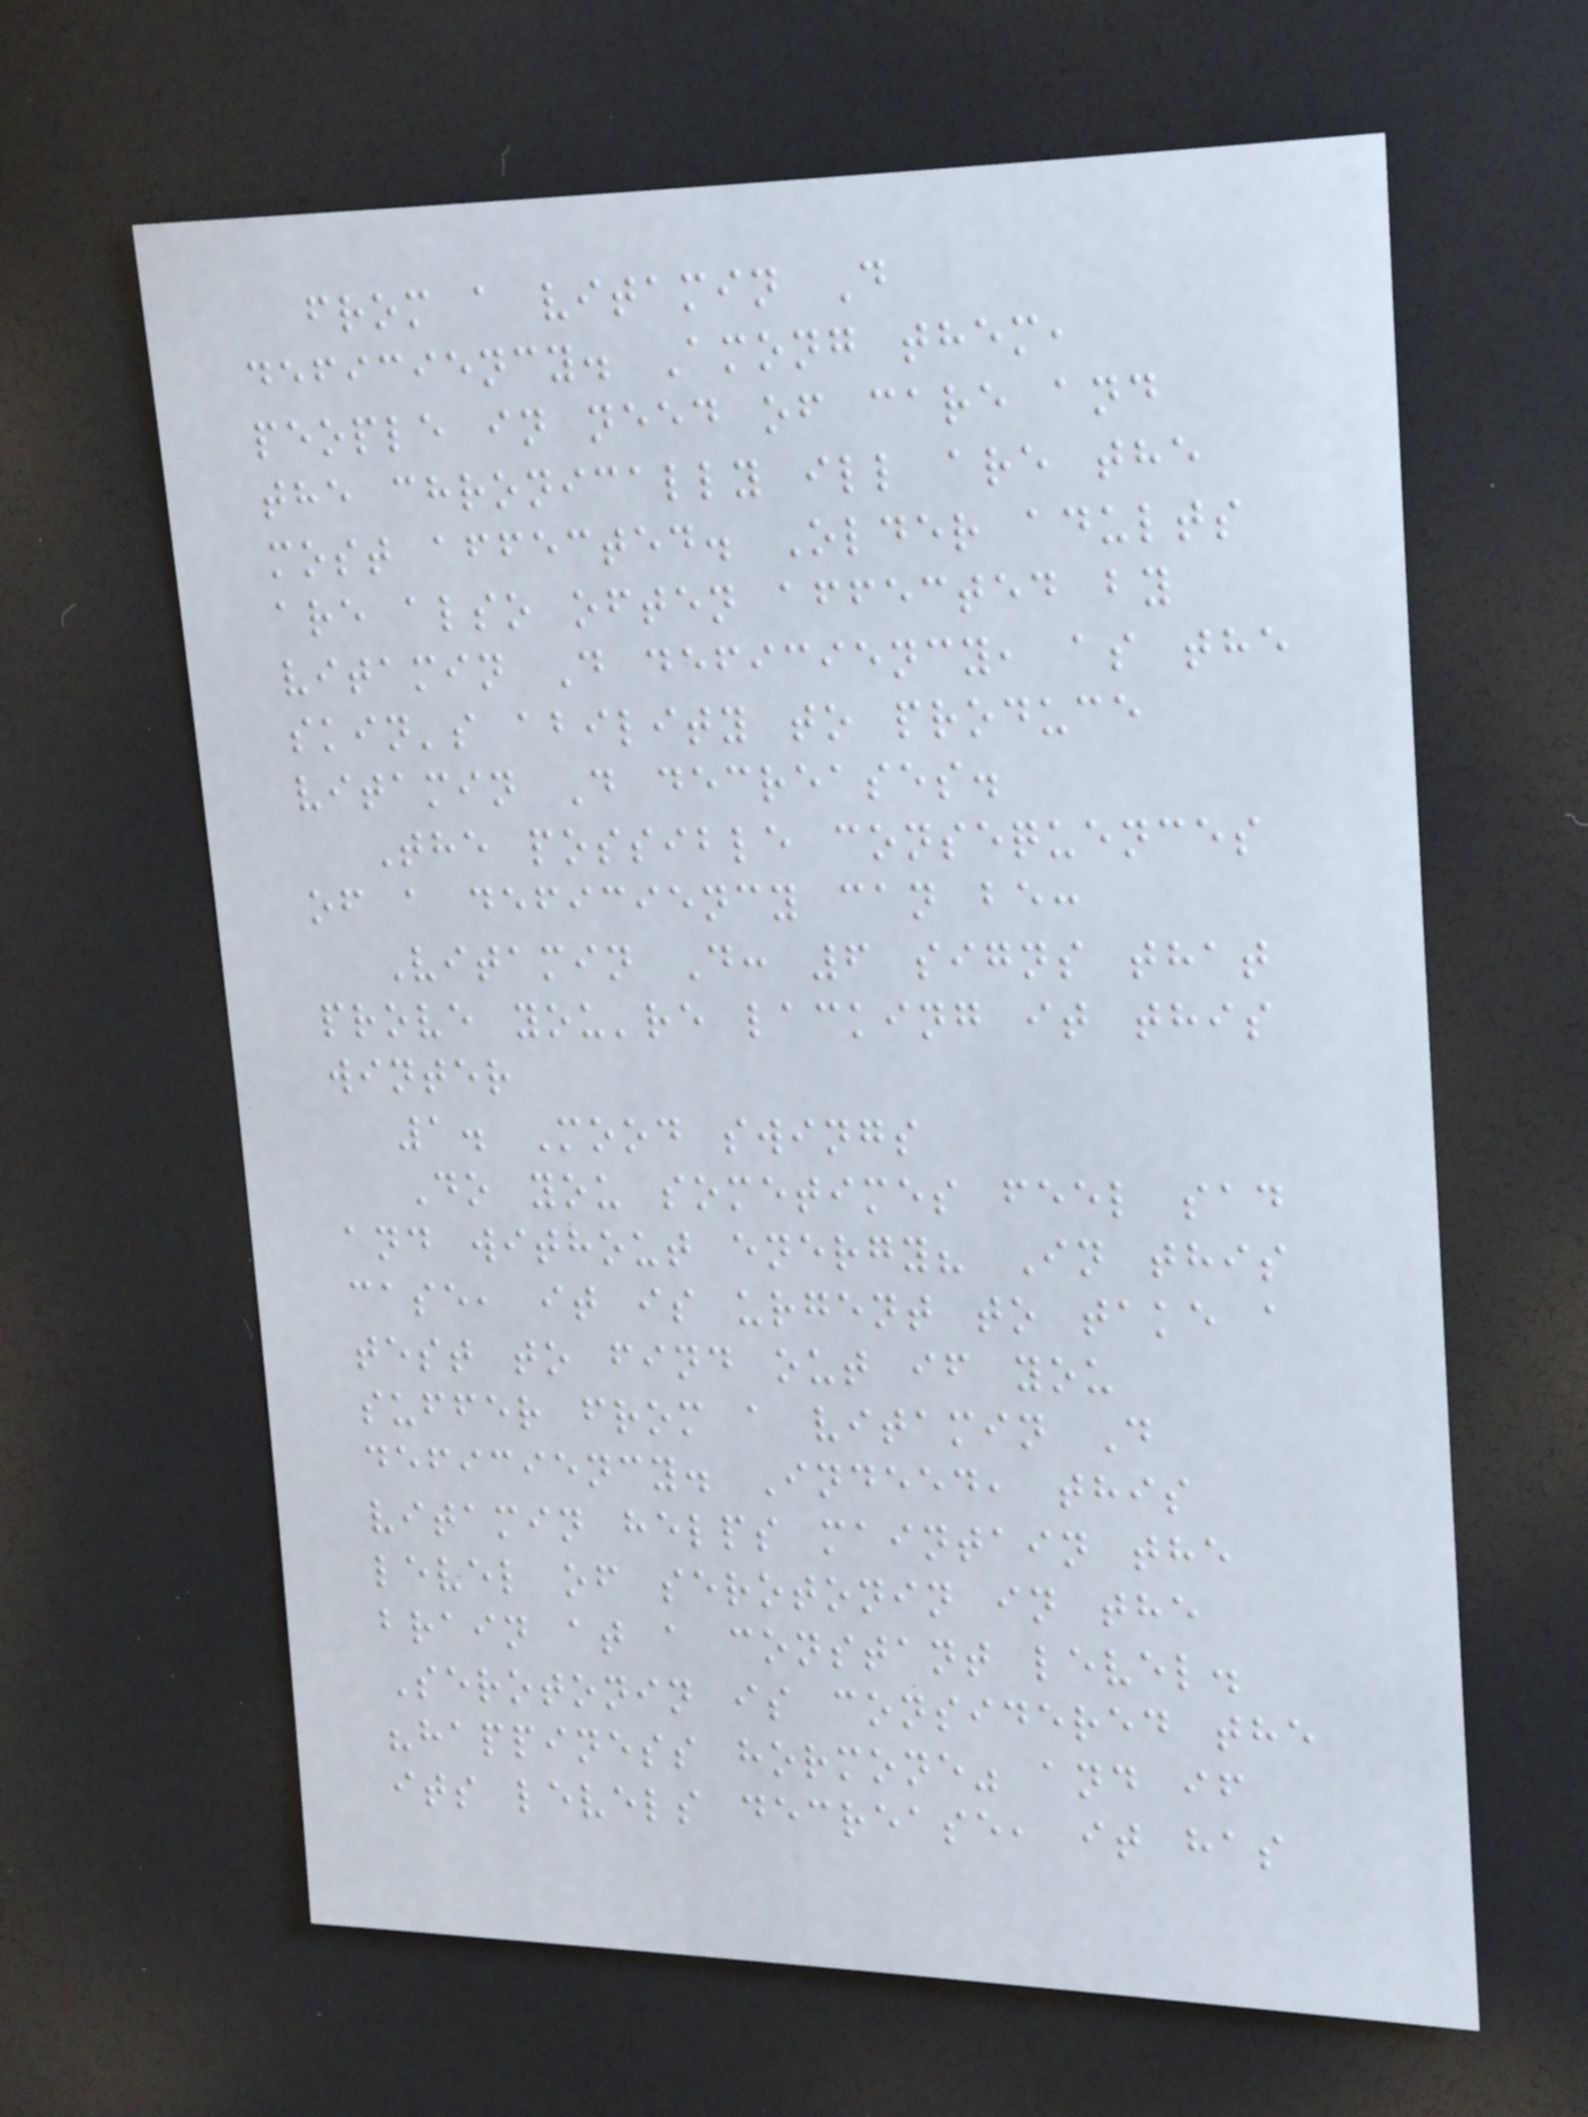from a vitamin D
deficiency. Among them,
people in need of care and
the chronically ill are the
most affected. Older adults
are also often affected by
vitamin D deficiency, as the
skin's ability to produce
vitamin D decreases.
The possible consequences
of a deficiency can be:
Vitamin D: 6 signs that
prove you're lacking it this
winter
1. Mood swings
Do you sometimes feel sad
and without energy? In this
case, it is urgent to take a
test to find out if you
suffer from a vitamin D
deficiency. Indeed, this
vitamin helps maintain the
level of serotonin in the
brain at a constant level.
Serotonin is considered the
"happiness hormone" and if
its levels decrease, it has
